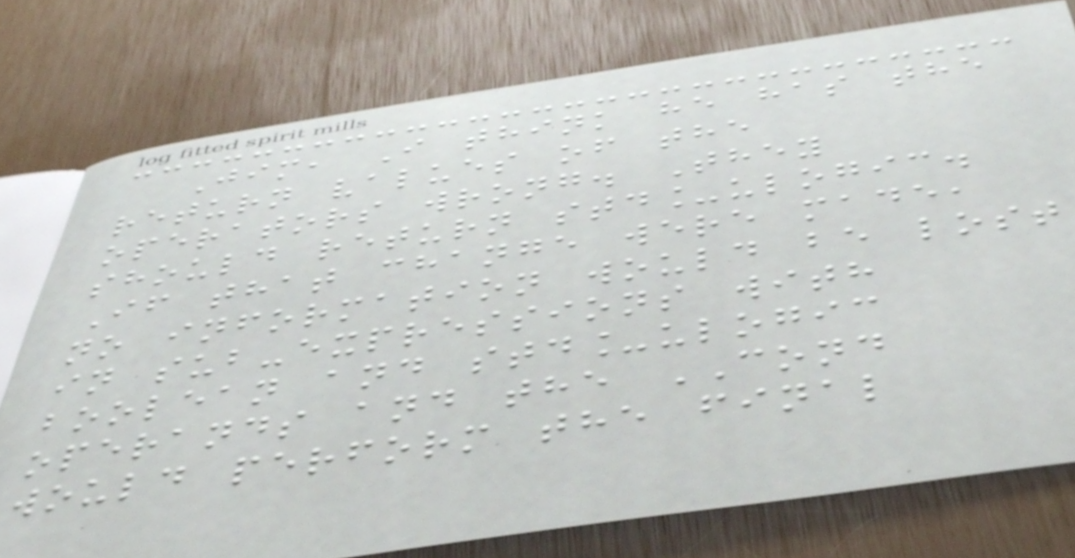Jim, I think he has the
return values of the
operators wrong. They
should return std_ulogic.
If that change were made,
no information would be lost
in sub-expressions with
boolean and std_ulogic
operands and the COND
would perform the final
